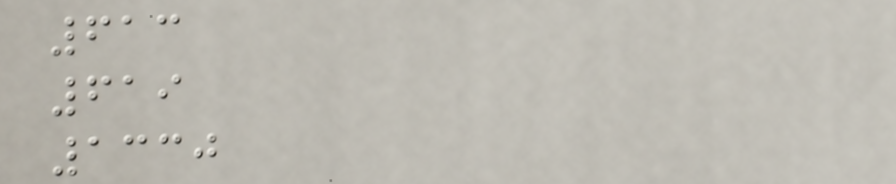613
619
1330
